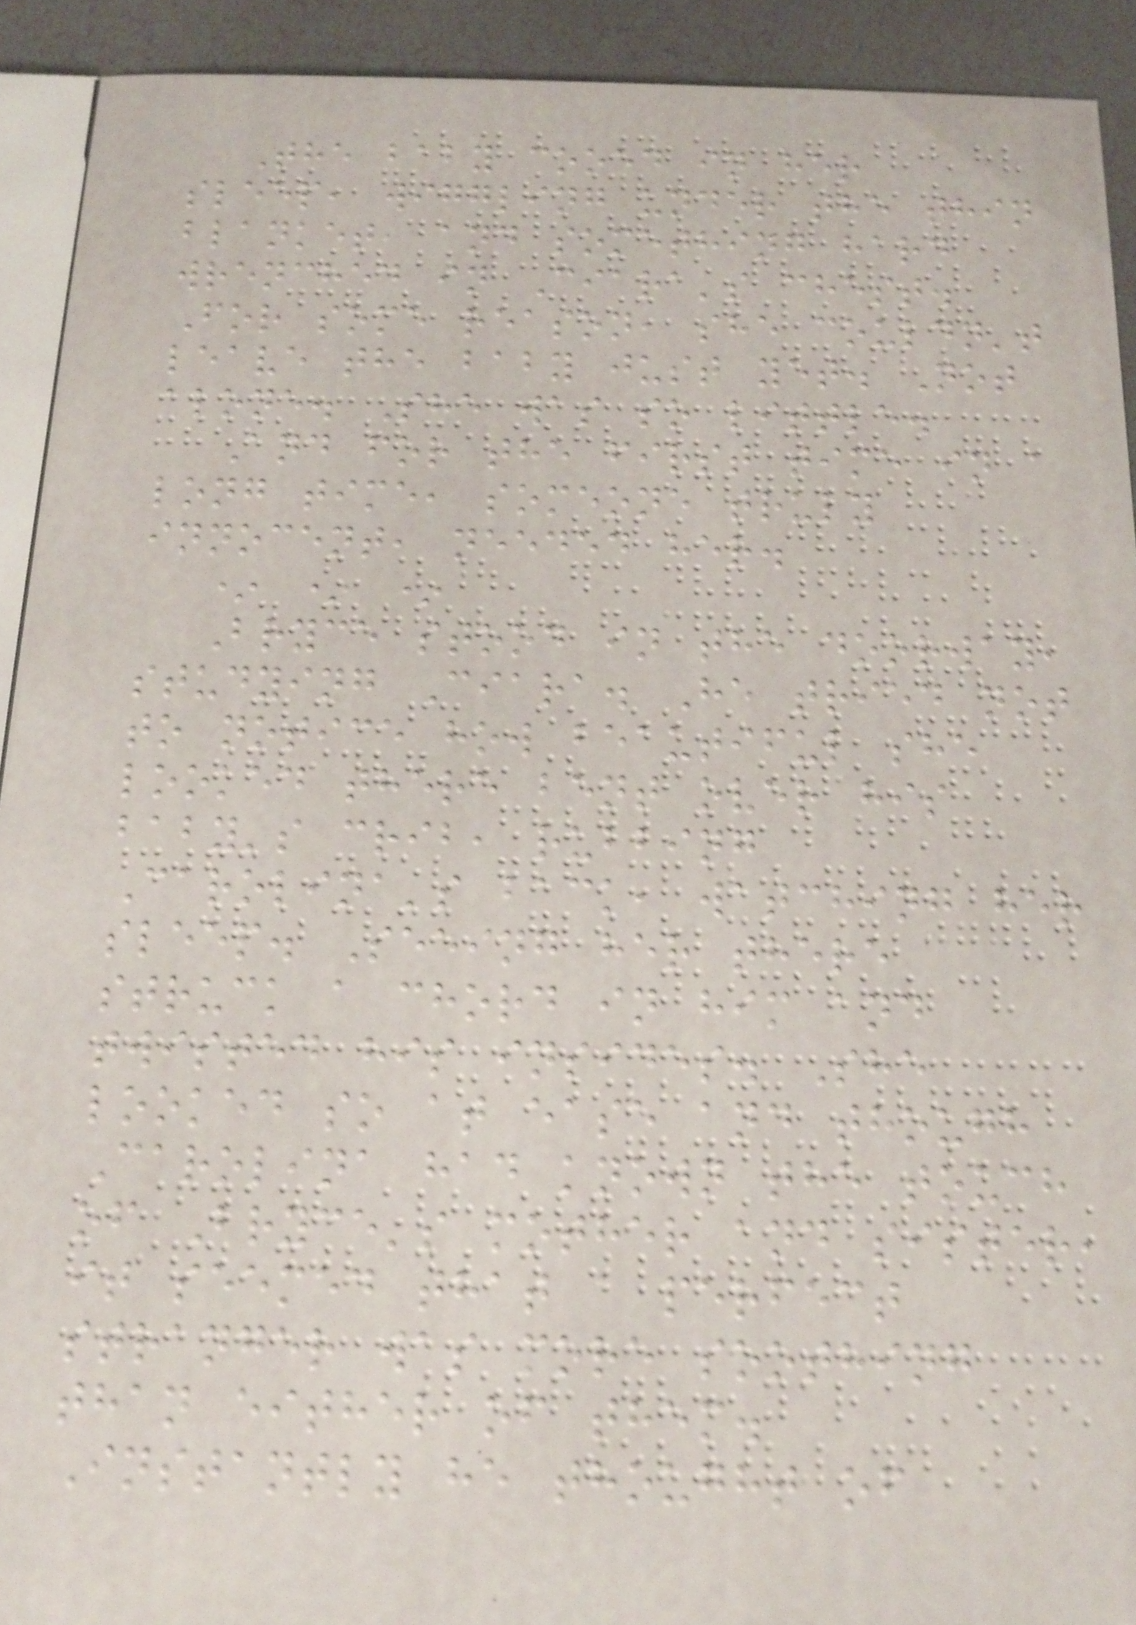The baby cooed in her
sleep, wiggling under the thin
blanket, and something hard
wrenched in Ciara's chest.
For some reason, she couldn't
leave the baby just yet. Not
alone. She was so little.
And for the first time in a
long time, someone truly
innocent, needed her.
* * *
Bryce stood in the doorway,
studying Ciara. He tried not
to notice how beautiful she
looked there bent over his
baby's crib, rubbing
Carolina's back, watching her
sleep. Seeing her there
struck a chord in him and
twisted his insides. She
looked so at ease and though
Carolina had known the touch
of Bryce's mother and sister,
it seemed that a perfect
stranger was more soothing
than either of them.
Instantly he thought of
